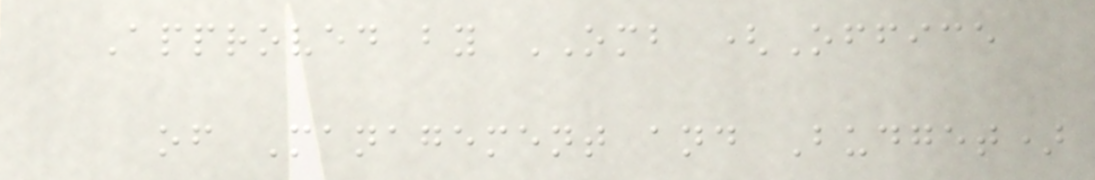Approved by OMB (Office
of Management and Budget)
